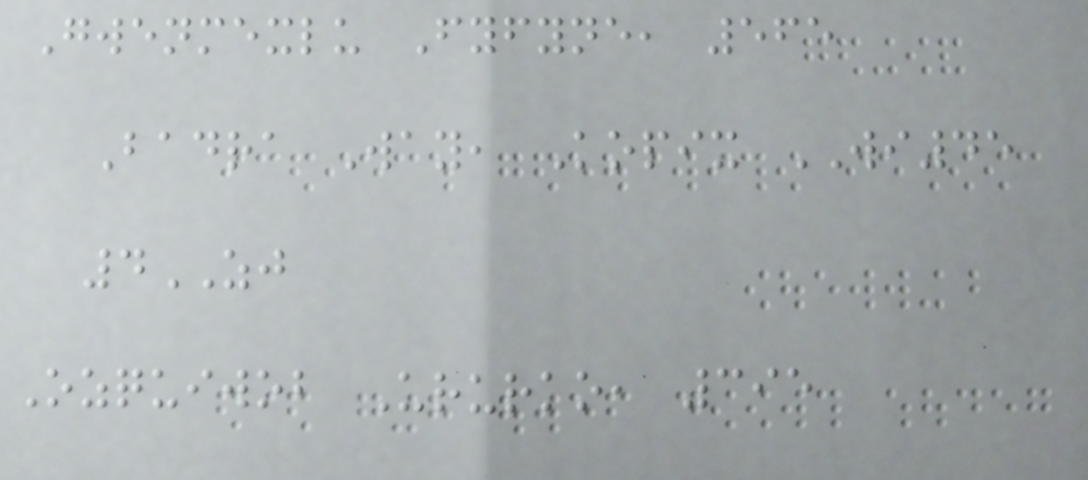Gwenmexlu Fyfyne, 565
Badra Way, Kopix WI45
4ZJ
Ozquiwob Ururko, 395
